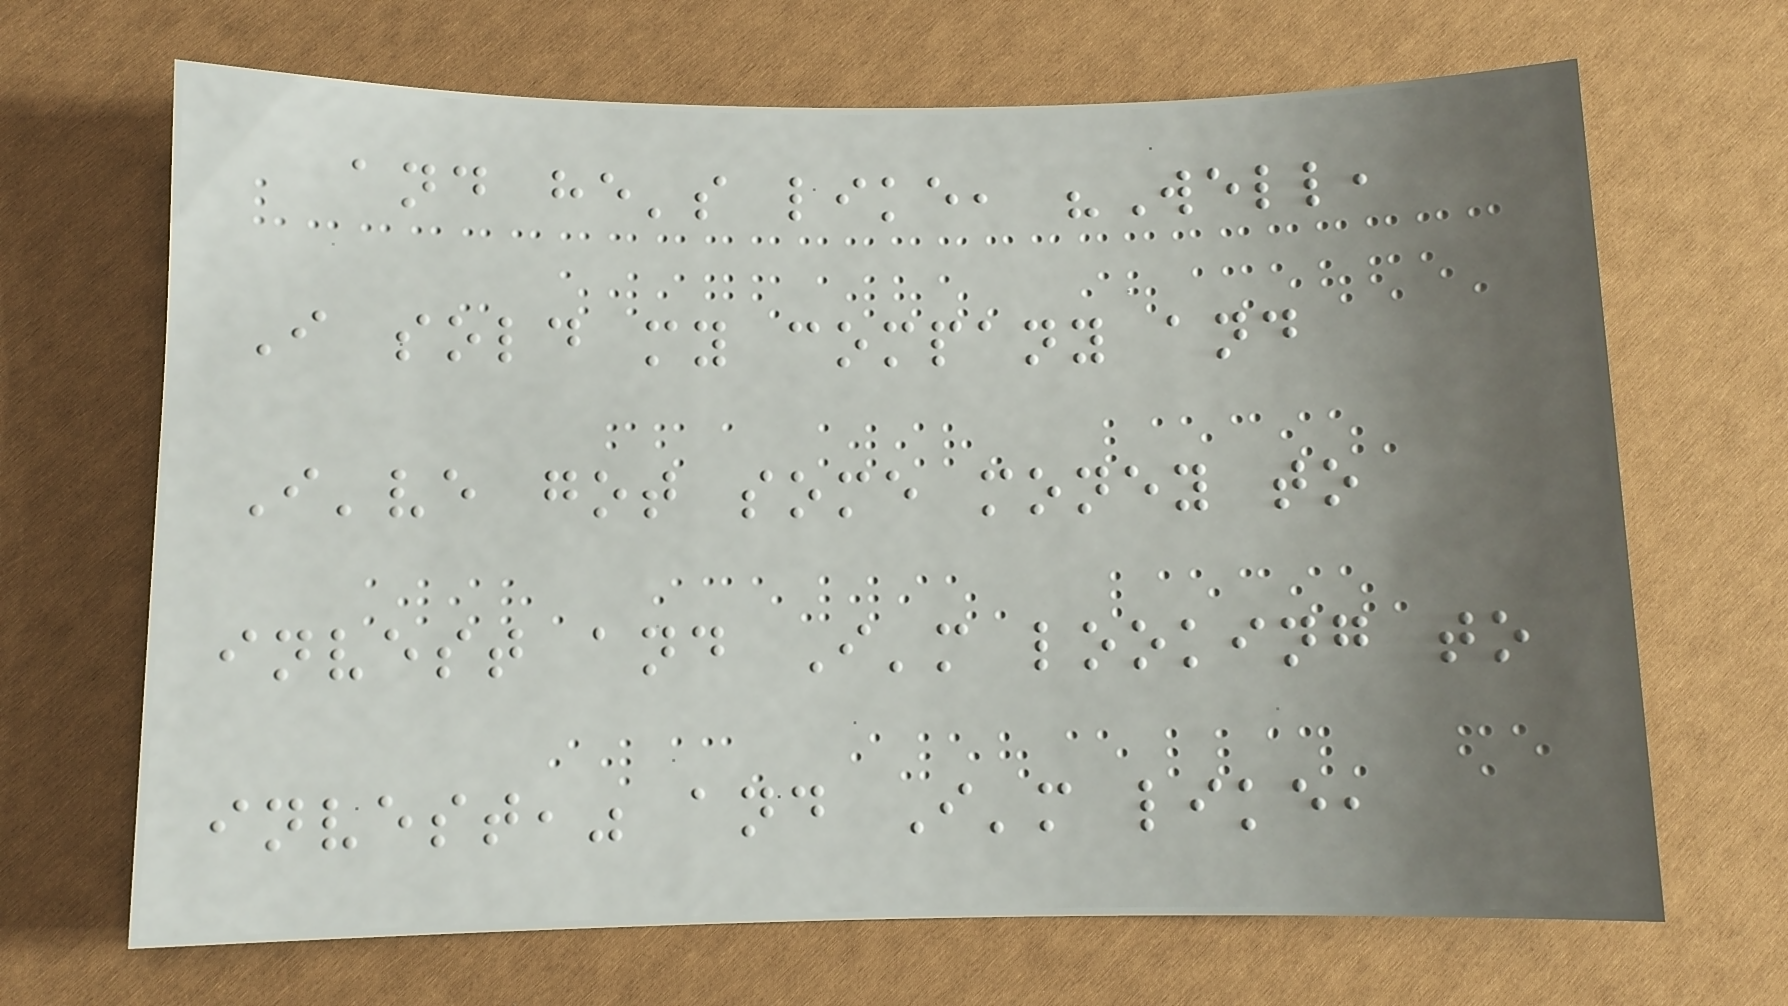and he's like, "Well,
I sold my company and
I've got some money to
invest and I'm looking to
invest," and I'm like,
